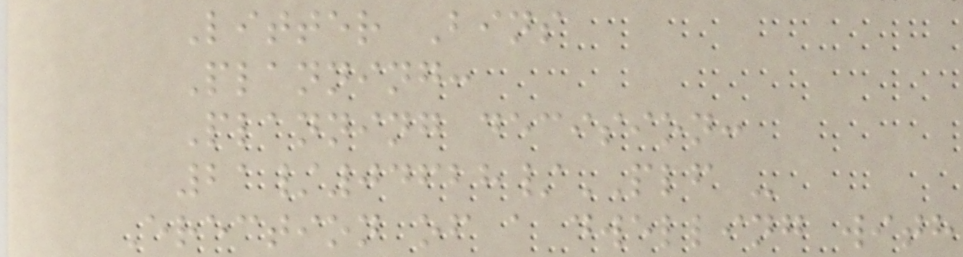Litter Bins
Planning:
Planning decision:
21/04628/PLF -
Erection of a dwelling with
